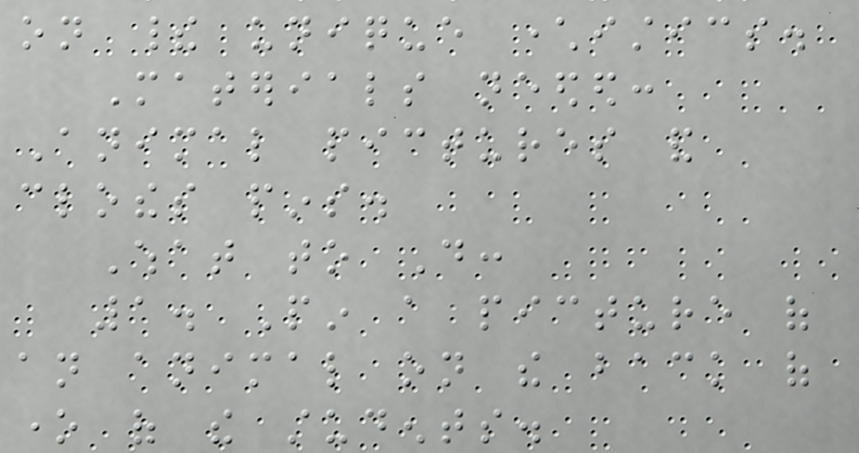on their unique characteristics.
Materials needed:
Animal pictures and
clothes pins.
What to Do:
1. Pin a picture of
an animal on the back of
one of the students.
